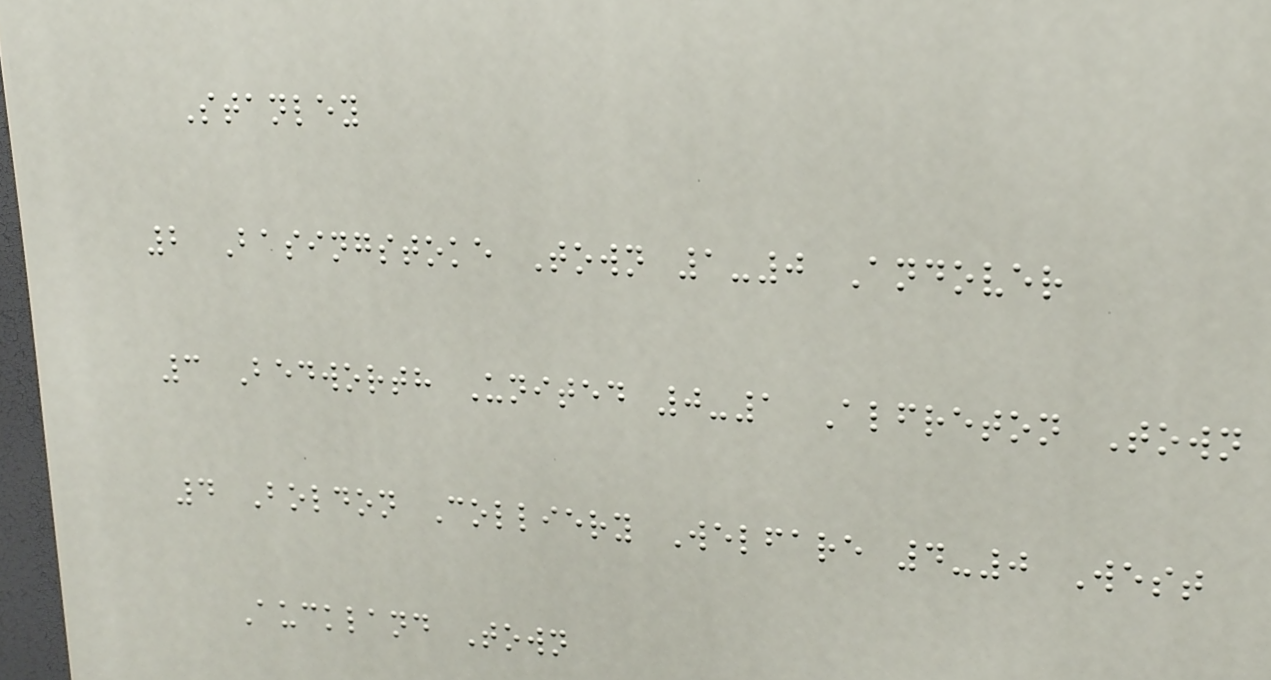Stanley
2 Basingstoke Town 1-0 Andover
3 Bedworth United 0-1 Alfreton Town
4 Boldon Colliery Welfare 4-0 West
Auckland Town
